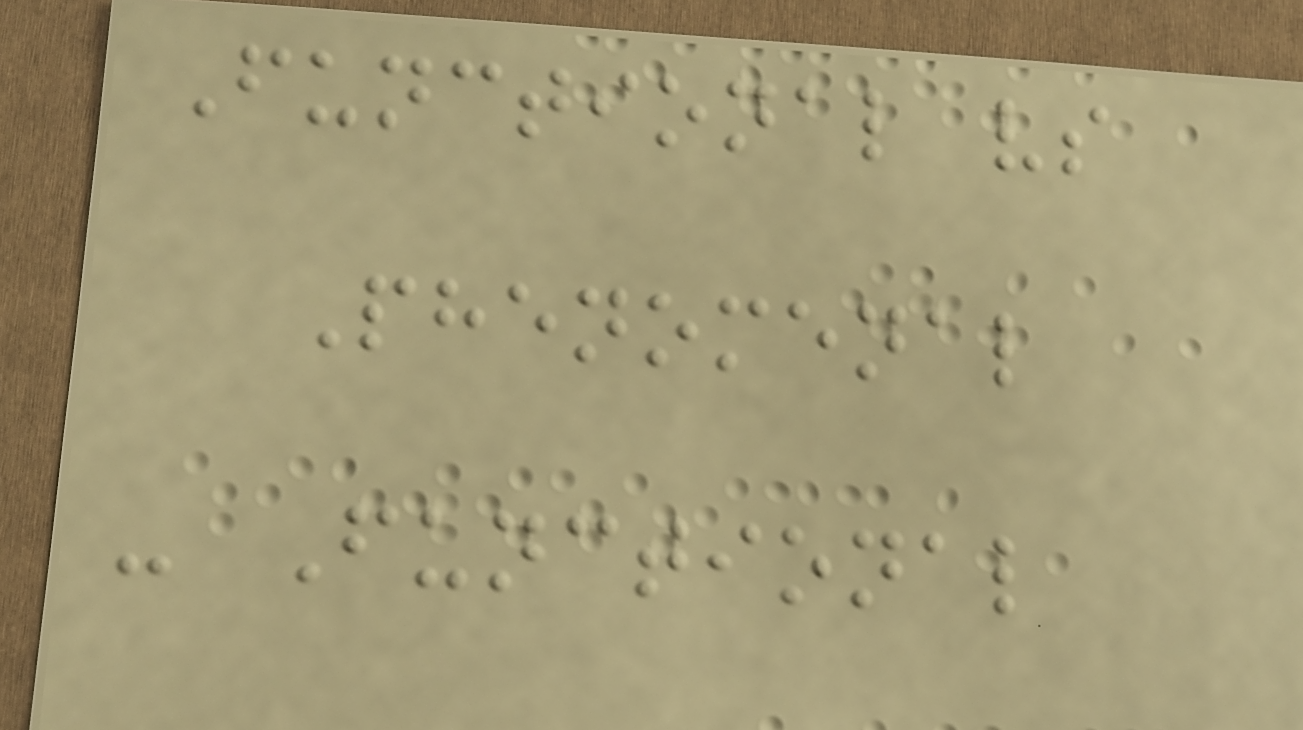Functional vs
Phenomenal
- Functional
